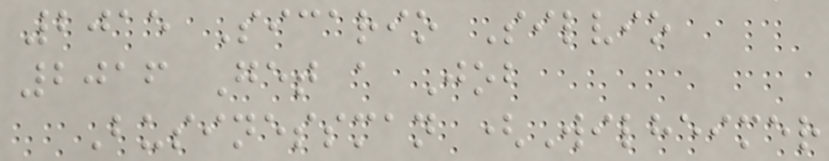2015 Sicario Silvio
2016 Get a Job
Businessman (Wilheimer
